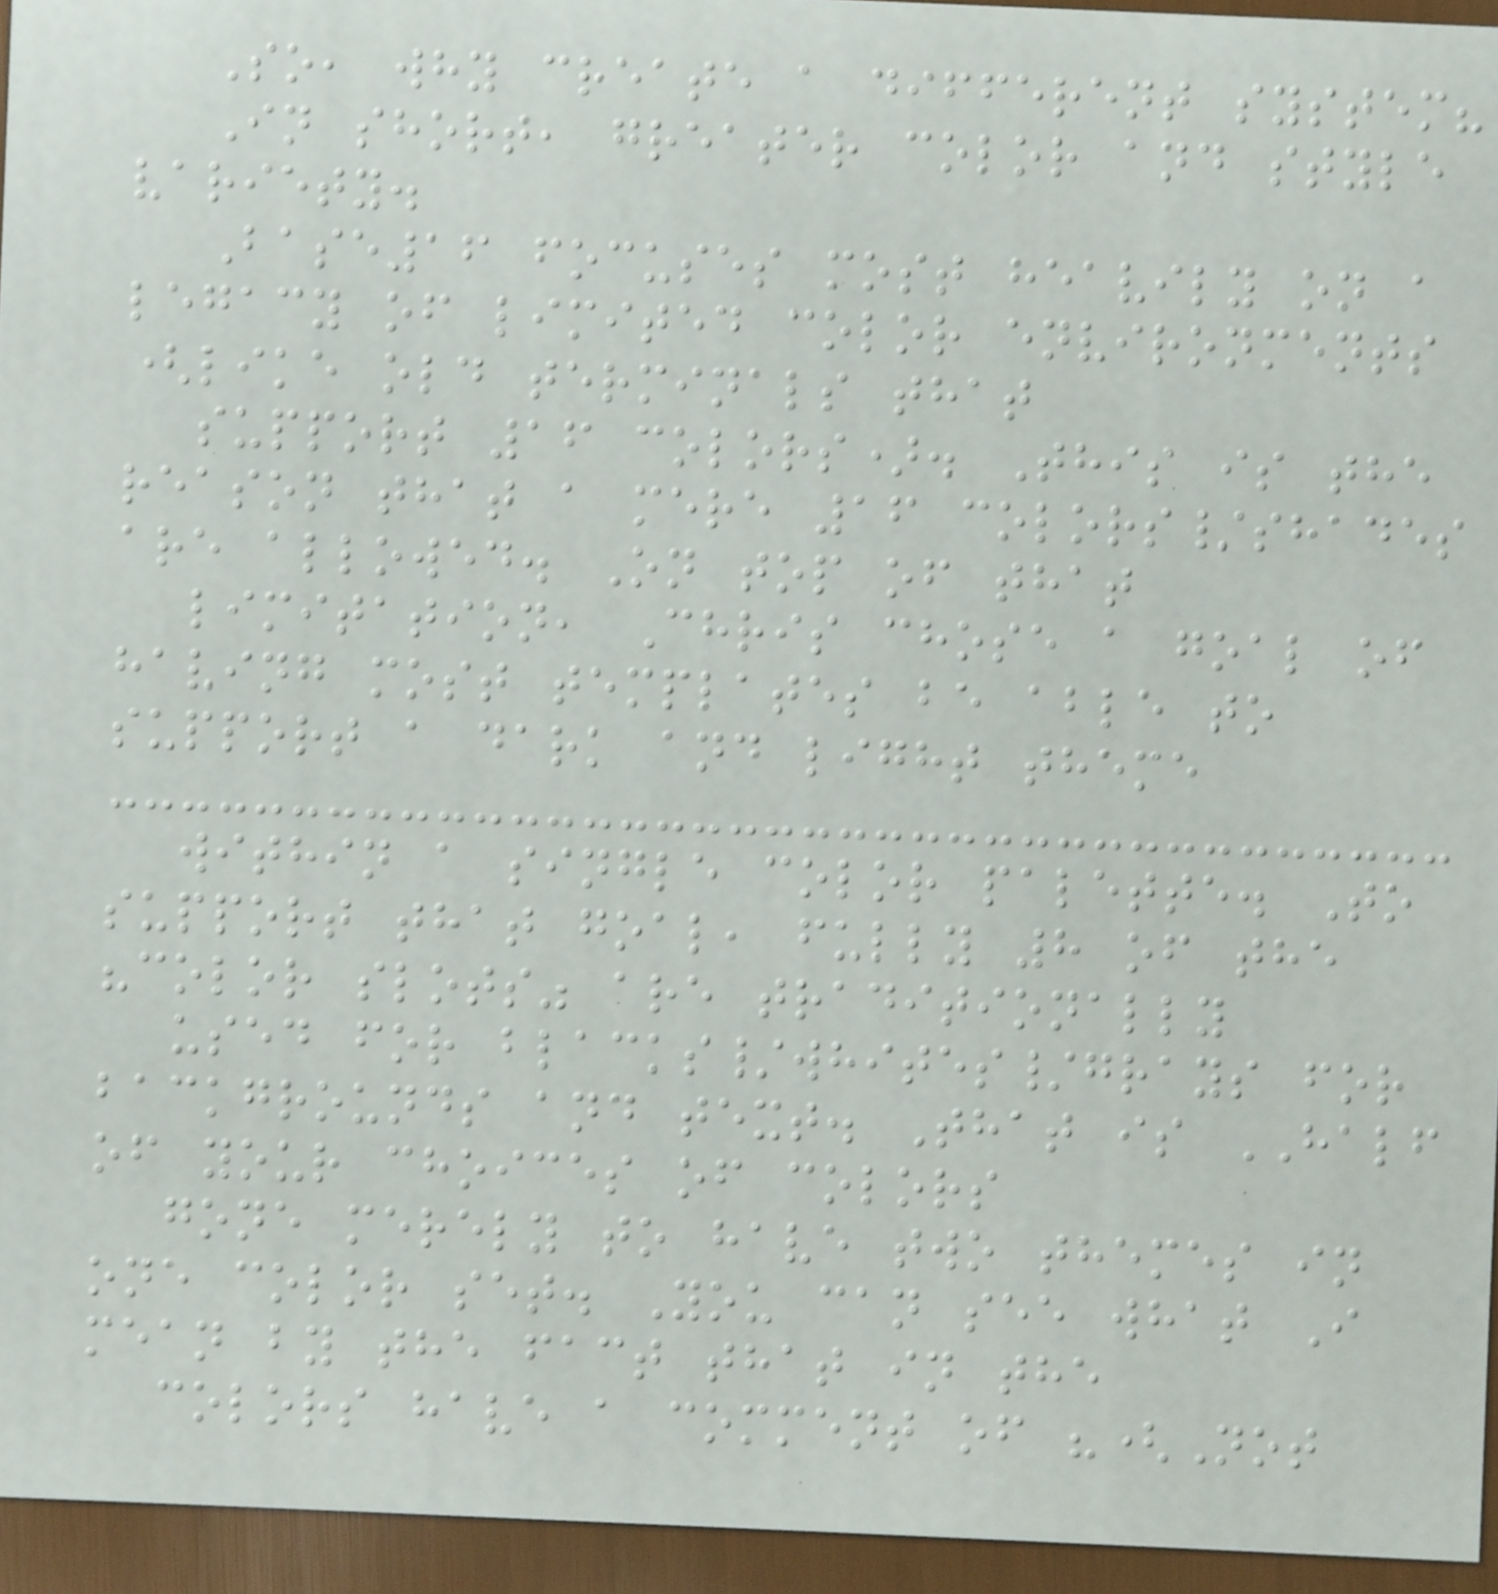So, why create a different system?
In short, greater color and style
variety.
Base16 focuses most heavily on a
legacy of limited color environments
(like old terminals that
support 16 colors). This is the
reason that a mere 16 colors/shades
are allowed. On top of that
limitation, Chris chose a goal of
having most templates be able to
support a dark and light theme
within a single color palette. To
support that goal, fully 8 of the
"color slots" are traditionally
used for blacks/whites/grays for
backgrounds and text. That is HALF
of your choices of colors
gone merely to have two themes in
one color set. You can see what I
mean by the fact that in the
colors have a comment of "(Not
